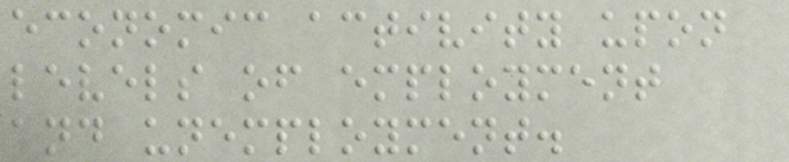economic activity upon
levels of employment
and unemployment.
